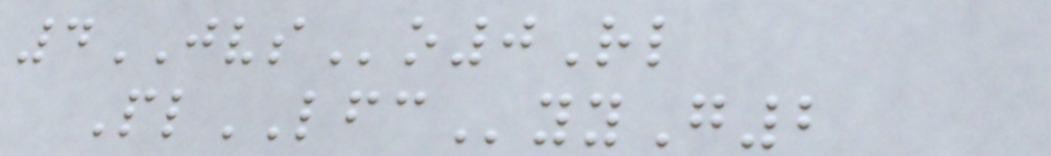4JVSo0Rl
PlLFCyyG2
